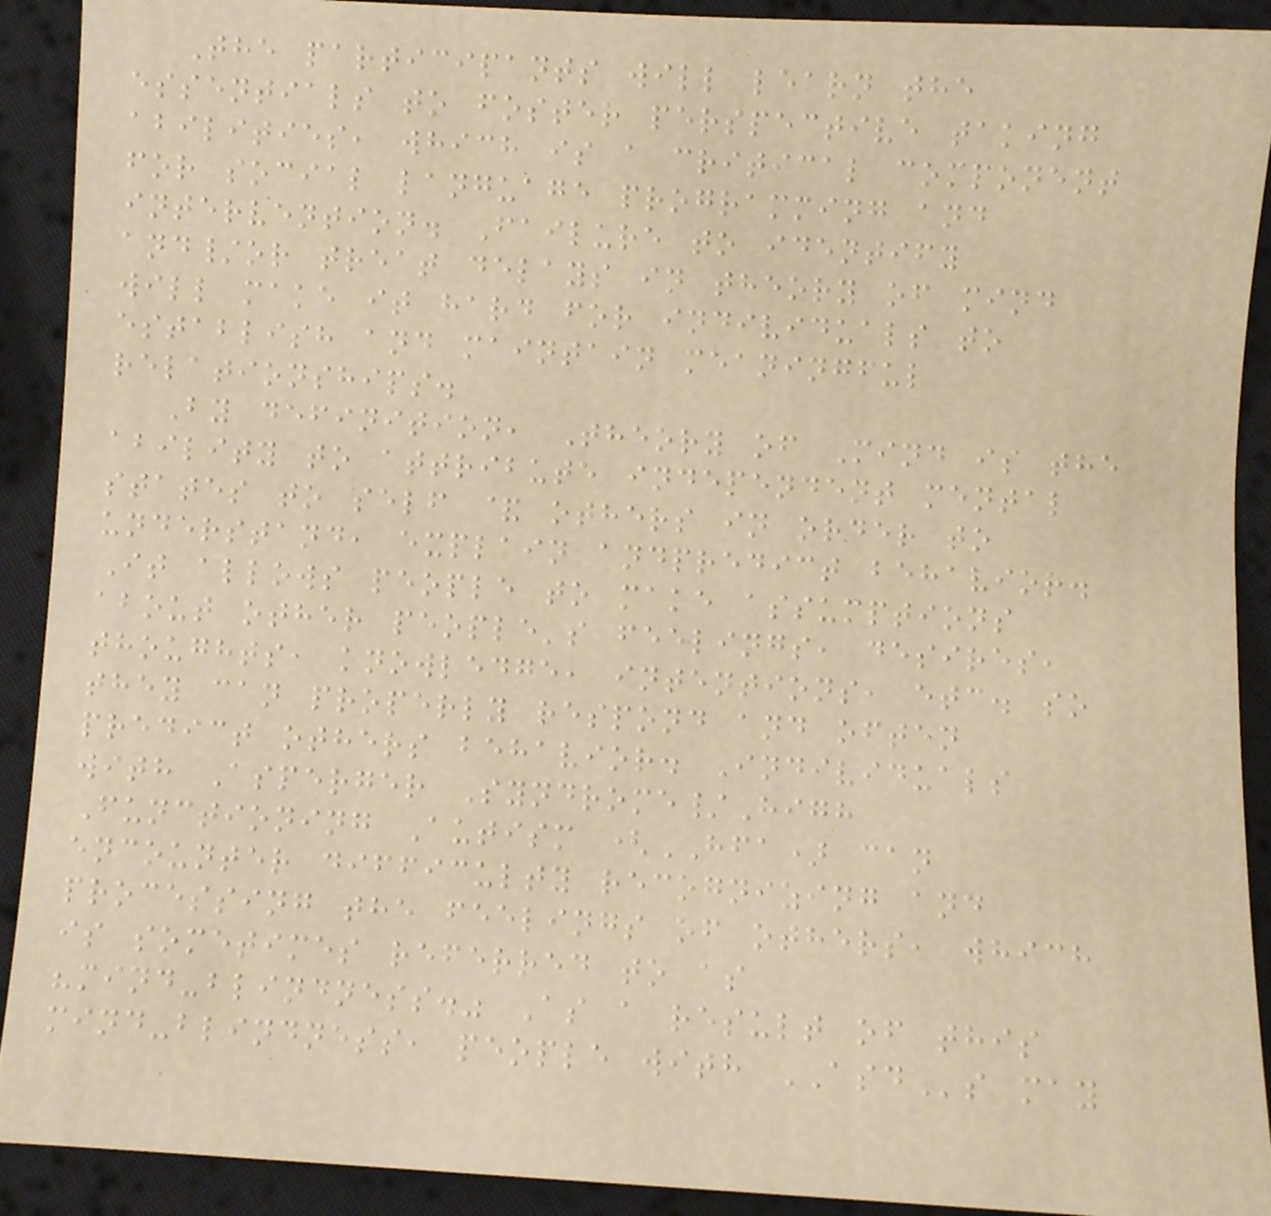The participants will learn the
essentials to foster perspective taking
abilities, which is a critical component
for social language programming and
intervention. Failure to identify
and/or treat delays in theory of mind
will make it hard for individuals to
establish and maintain meaningful
relationships.
By definition, Theory of Mind is the
ability to attribute independent mental
states to self & others in order to
understand, explain andpredict behavior.
It allows people to make assumptions
about other people's feelings, desires,
thoughts, knowledge, intentions, etc. so
they can properly respond and often
predict others behavior. Individuals
with Asperger Syndrome/High
Functioning Autism (HFA) can
encounter difficulty recognizing and
processing the feelings of others, which
is sometimes referred to as
"mind-blindness." As a result of this
mind-blindness, people with ASDs may
